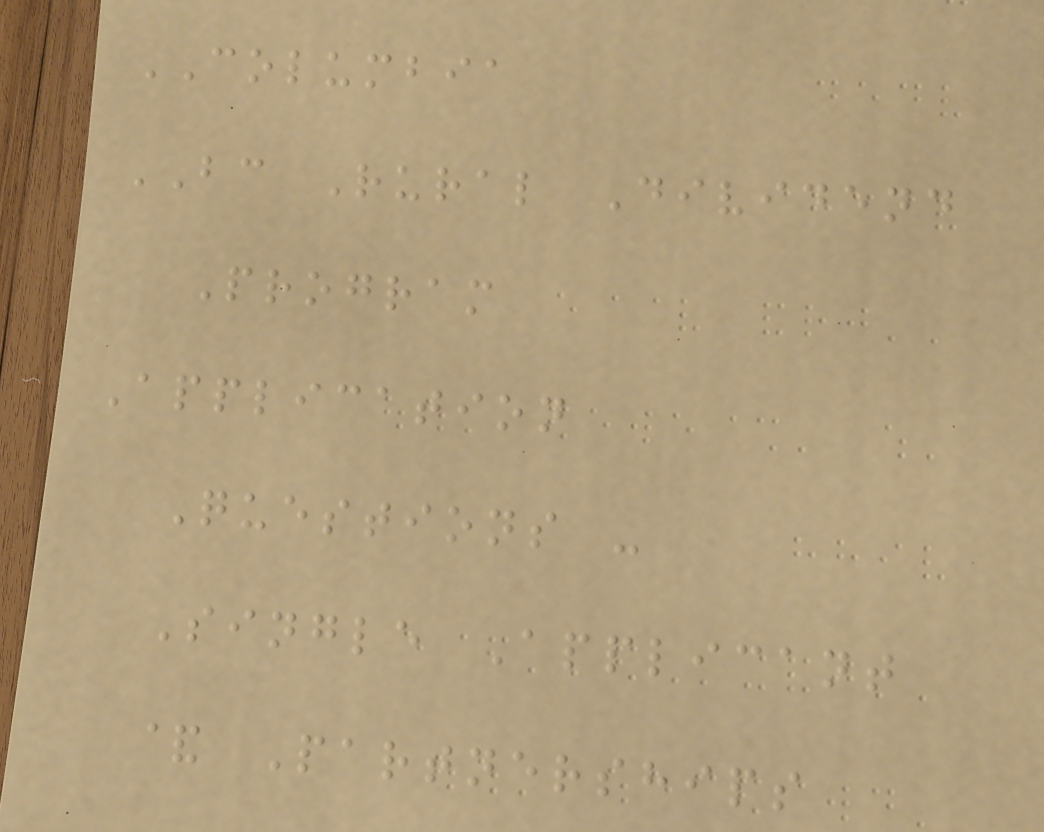COLUMBIA
BC Rural Dividend
Program
Application
Questions -
Single Applicant
& Partnerships
